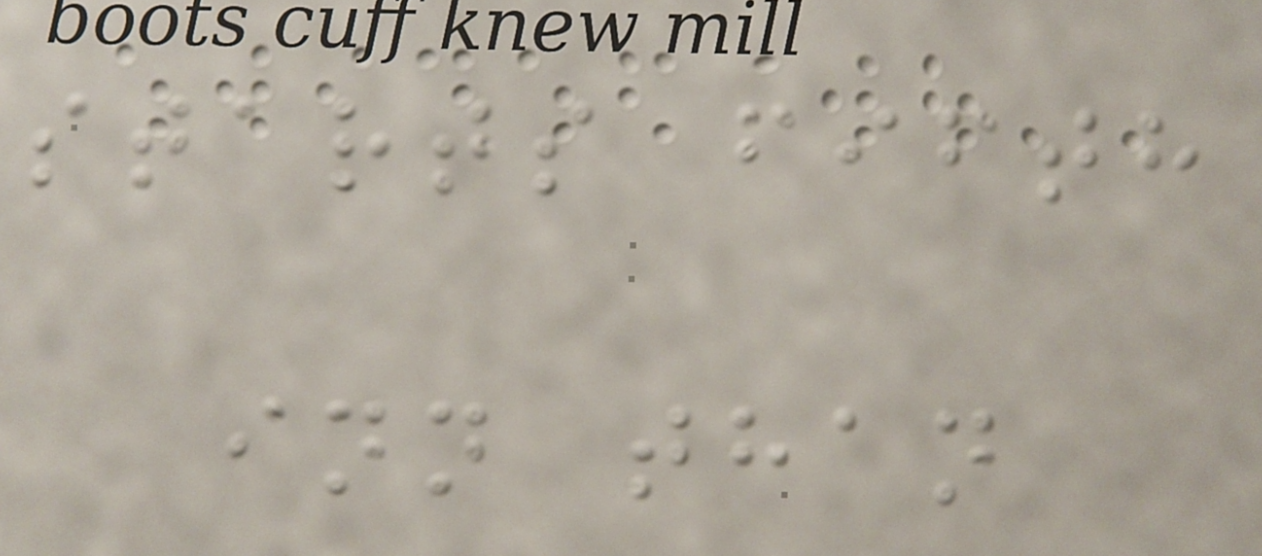starts fifth
inn than
